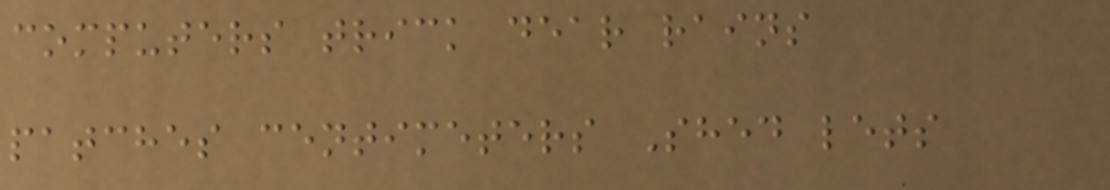computers trick dear rains
patches centimeters Shed lets
